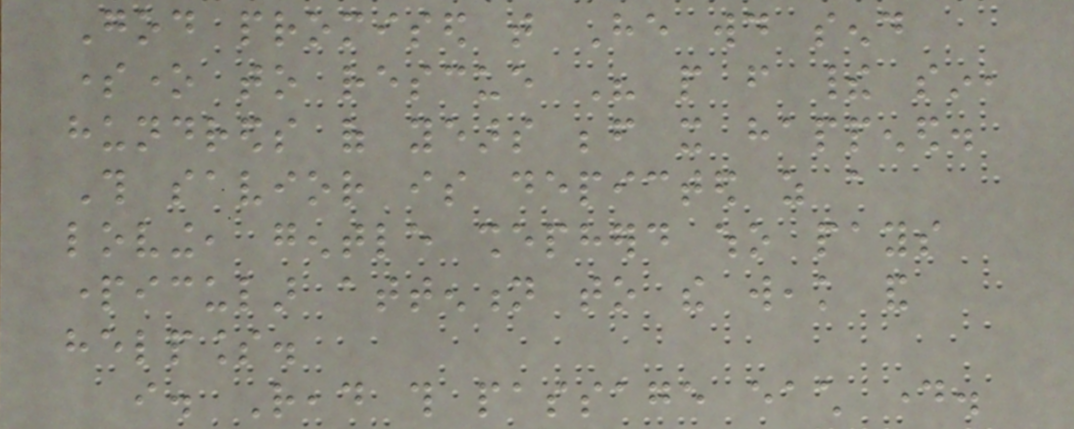God promised that He would send
someone to rescue His people from their sin,
hundreds of years before it happened.
This savior is depicted as a
loving, gentle shepherd who pays
particular attention to the weak and
helpless.
i. Read this passage each day.
